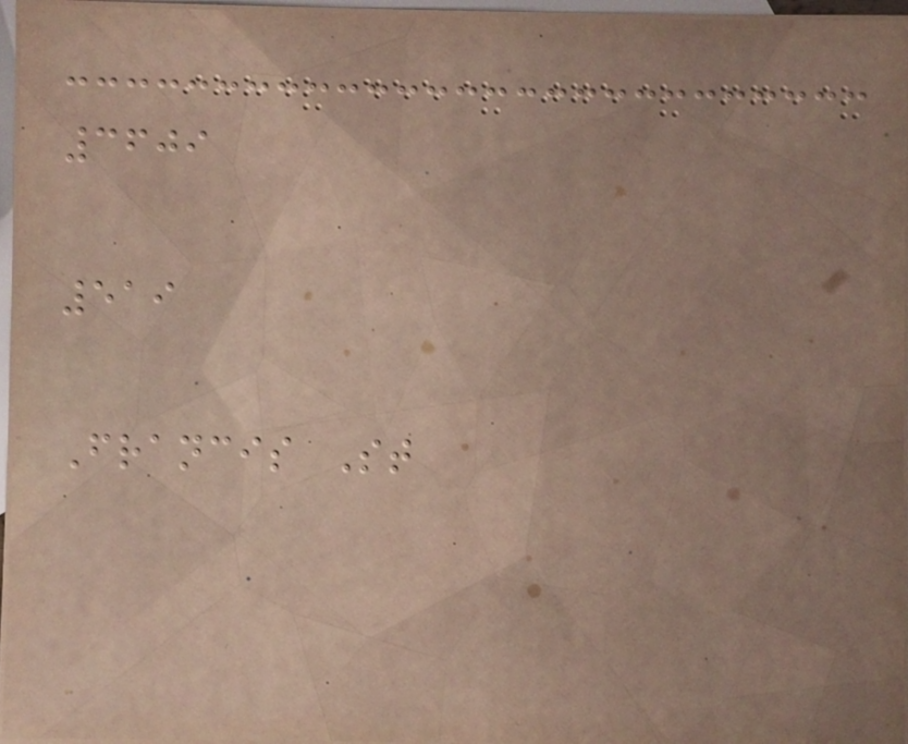3609
519
Francis St
